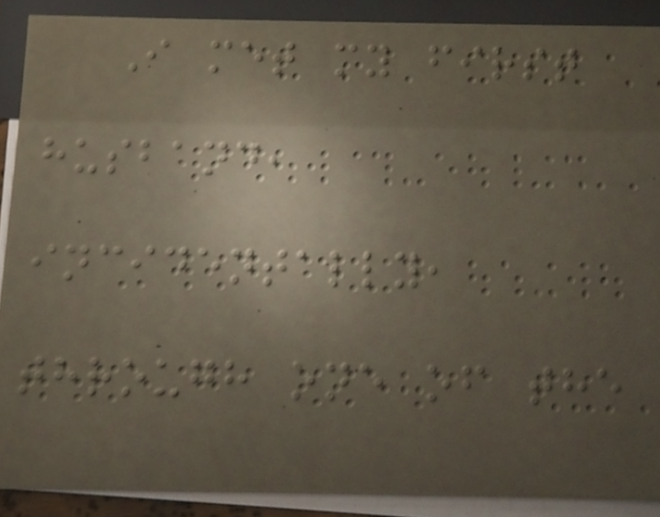I met my first
husband,
incidentally,
through one of the
